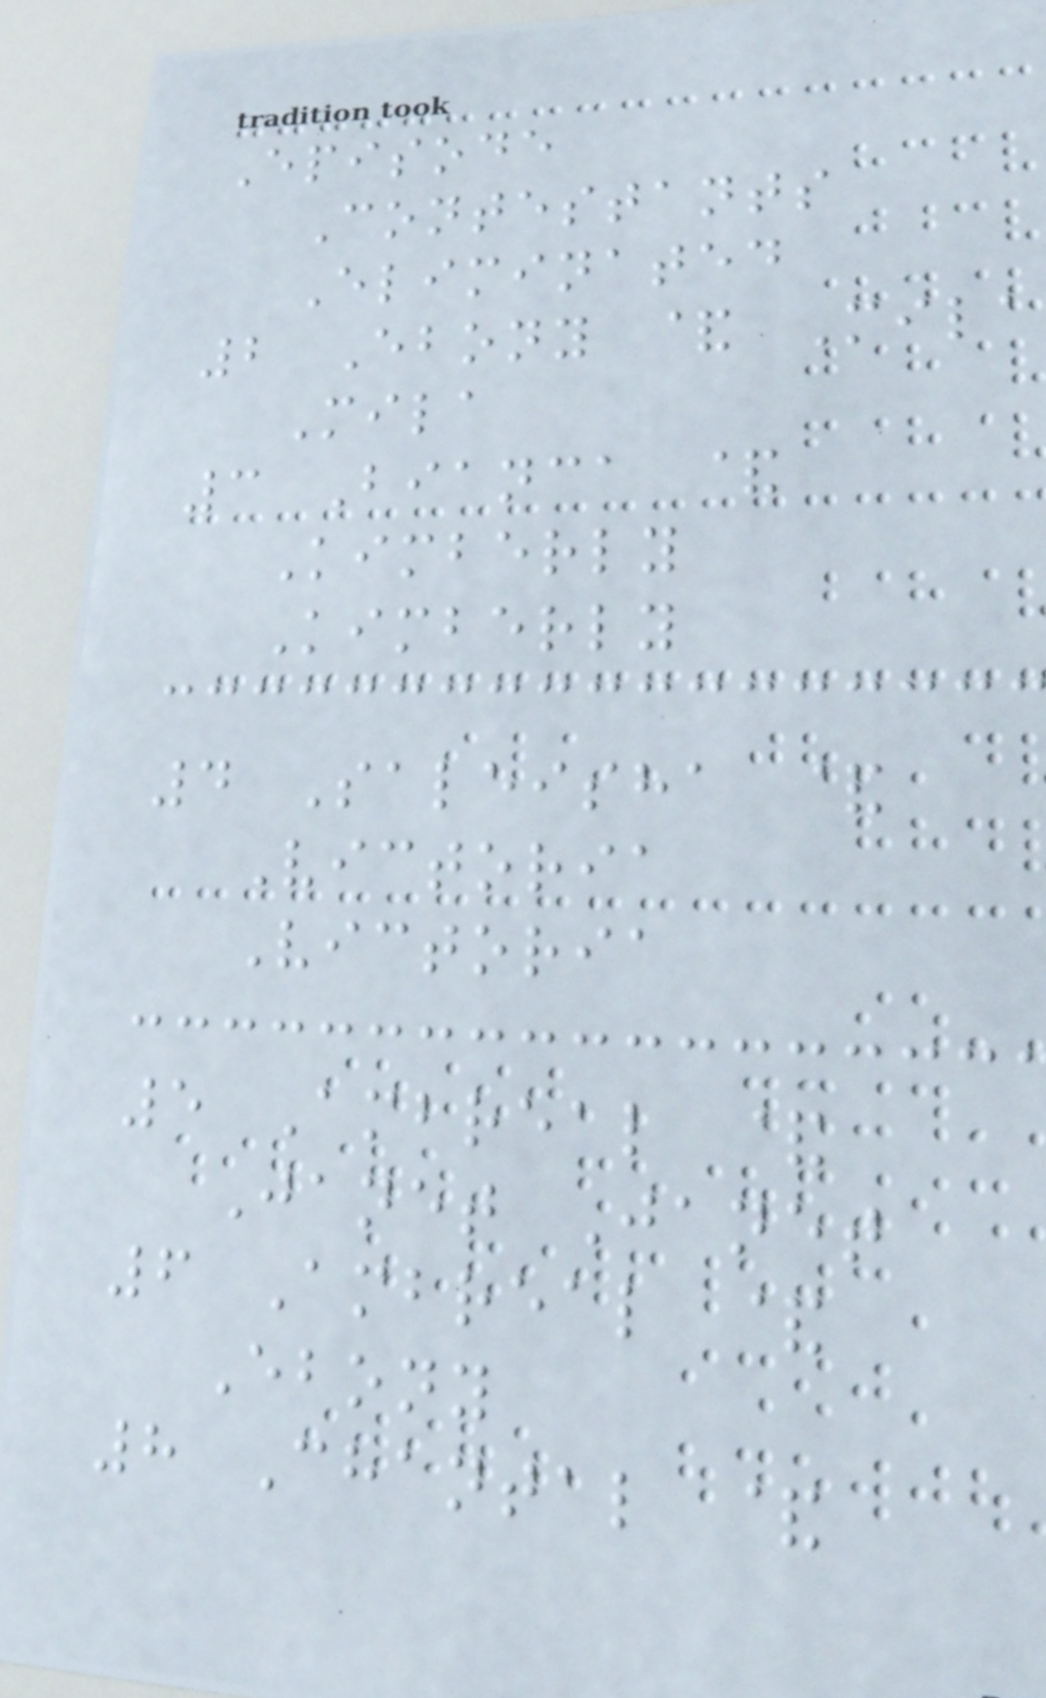Episode
Contestants
Eliminated
2 Ebony & Mila
Mila
3 Bianca &
Kimberly
Kimberly
4 Saleisha &
Victoria
Victoria
5 Ambreal &
Janet Janet
6 Ambreal &
Ebony
8 Chantal &
